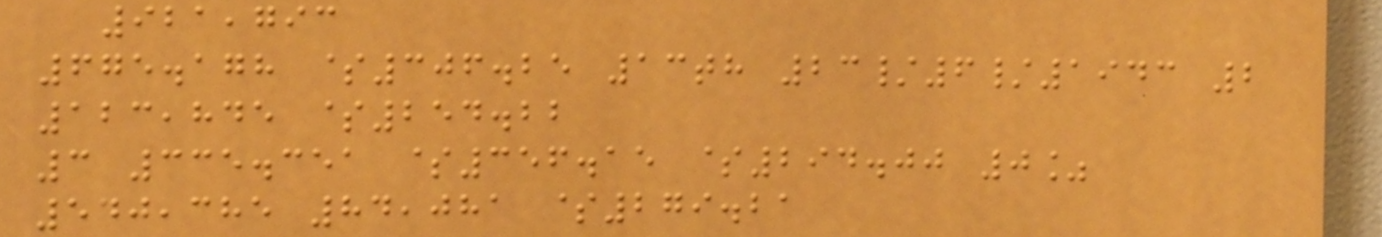921,793
675.178 $306.25 13th 23/6/1943 2
123,845 $254.22
3 335.351 $356.15 $294.00 0%
540,385 84,081 $279.21
